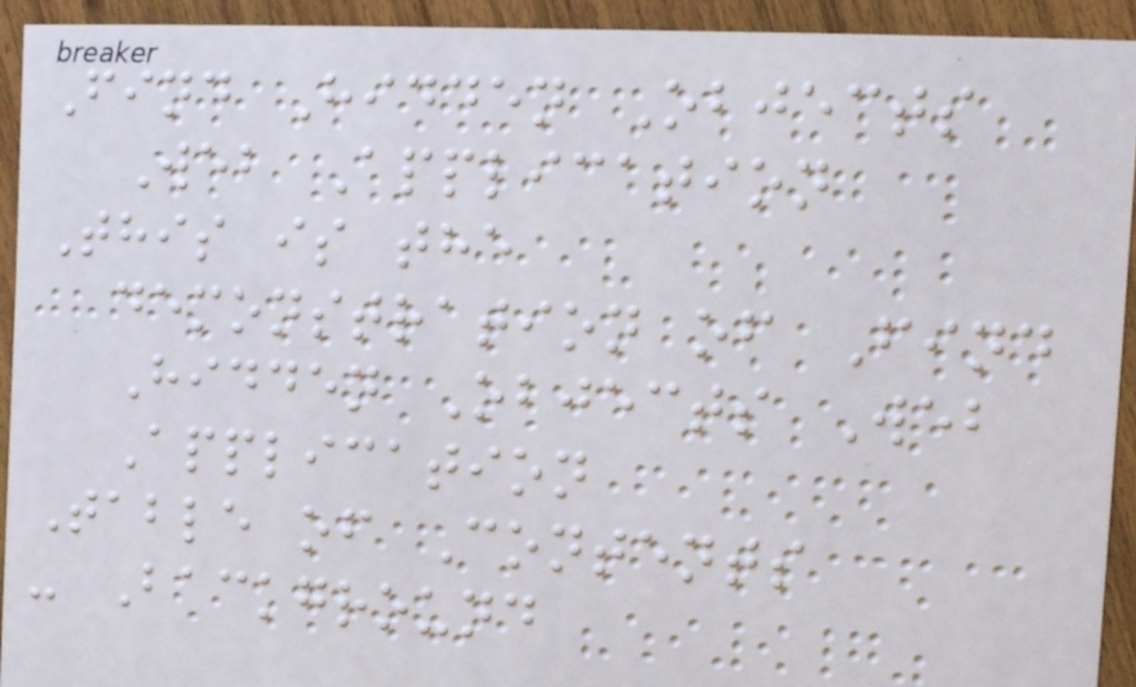Find Hidden Objects
Web Application
This is the
demonstration of Find
Hidden Objects Web
Application
Table of Contents
- Background
